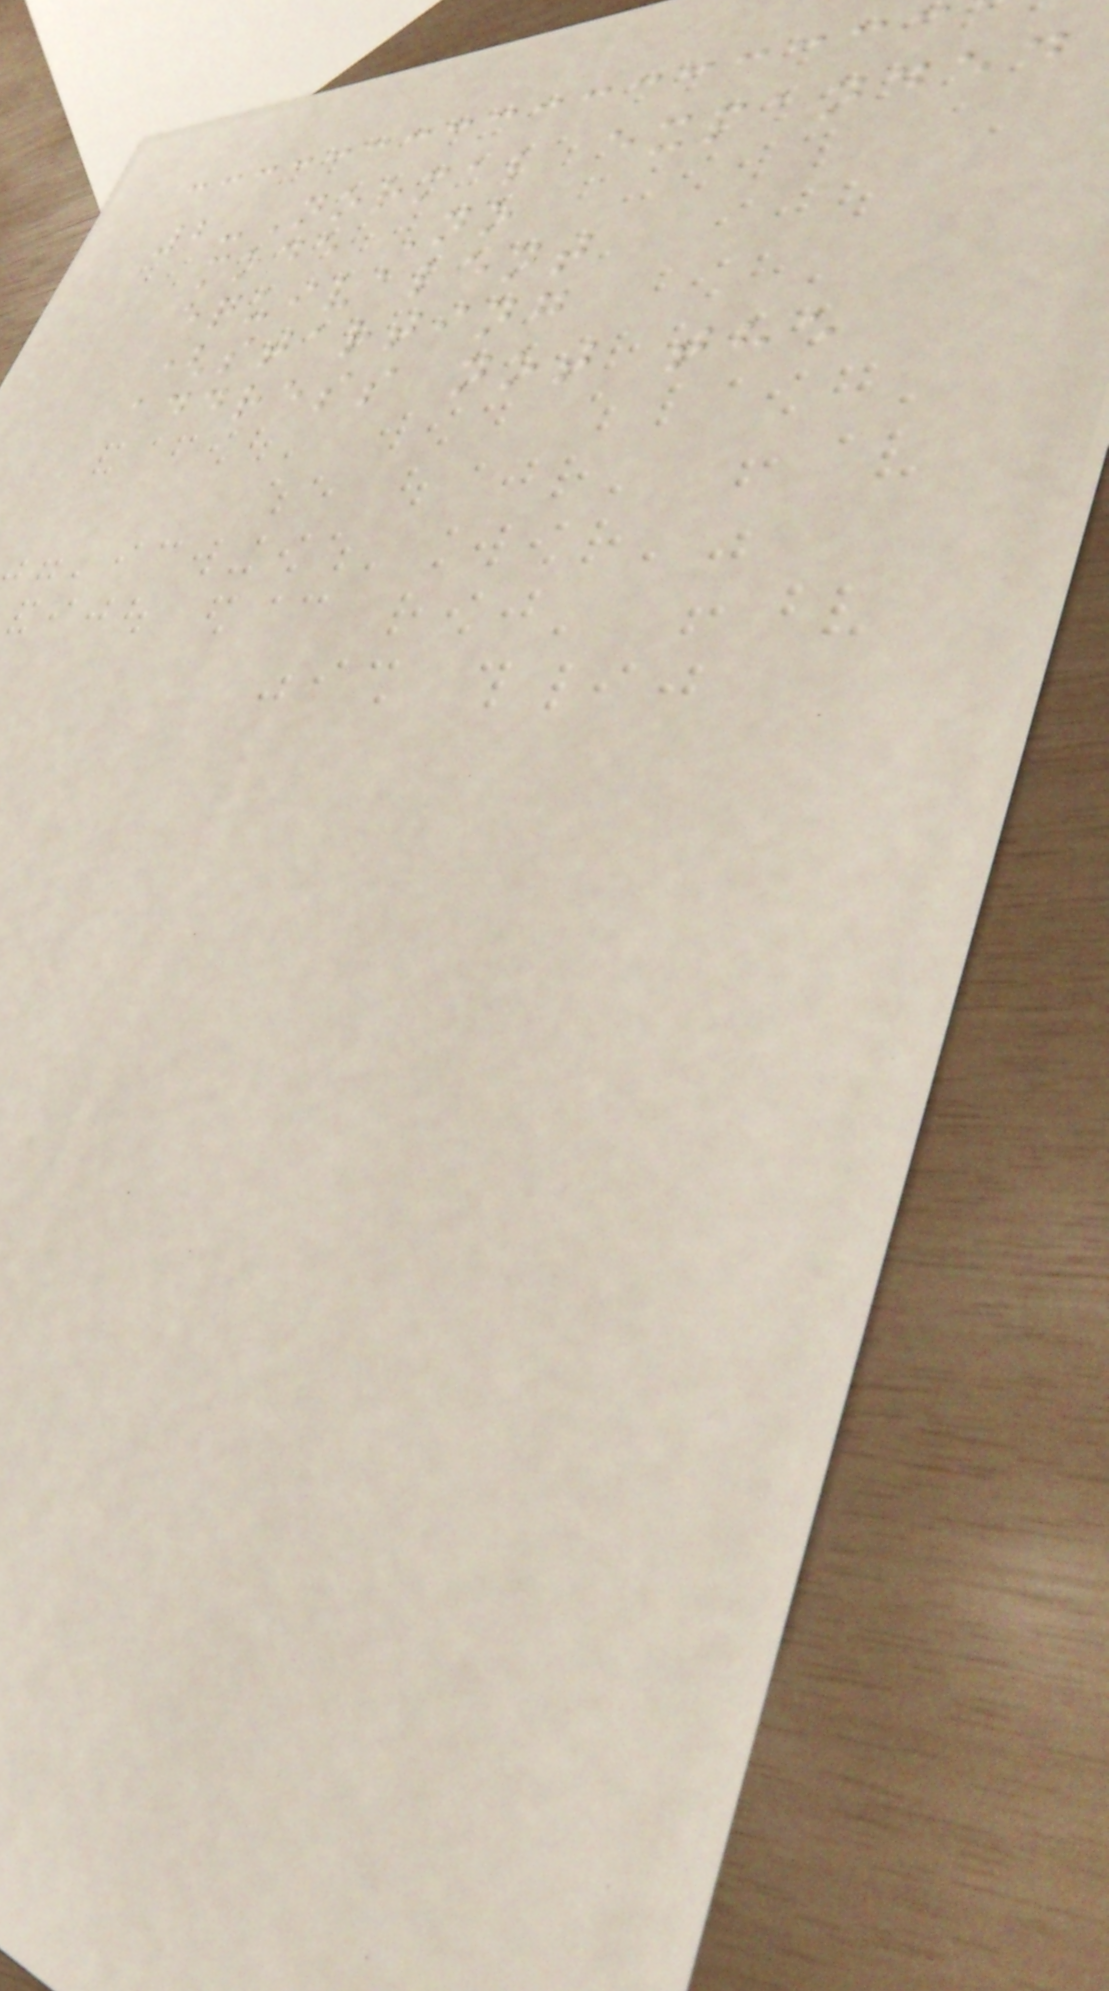2-Normal expanded
mode No
equivalent
(starting
address not the
